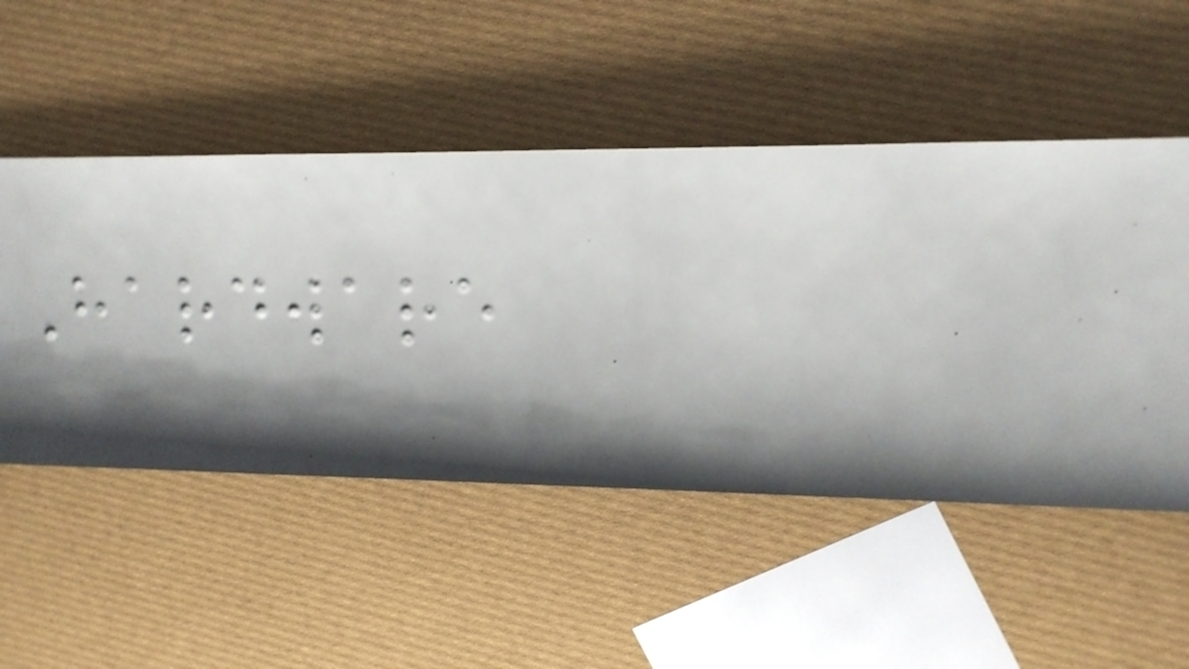Hardware
